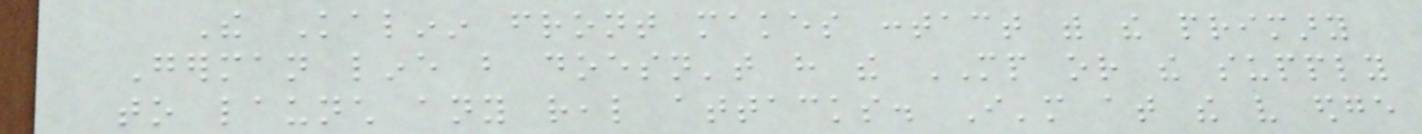The Kalinin front makes contact with the primary
German line but doesn't have the MP or the supply
to launch any real attacks. I'm at the very edge
